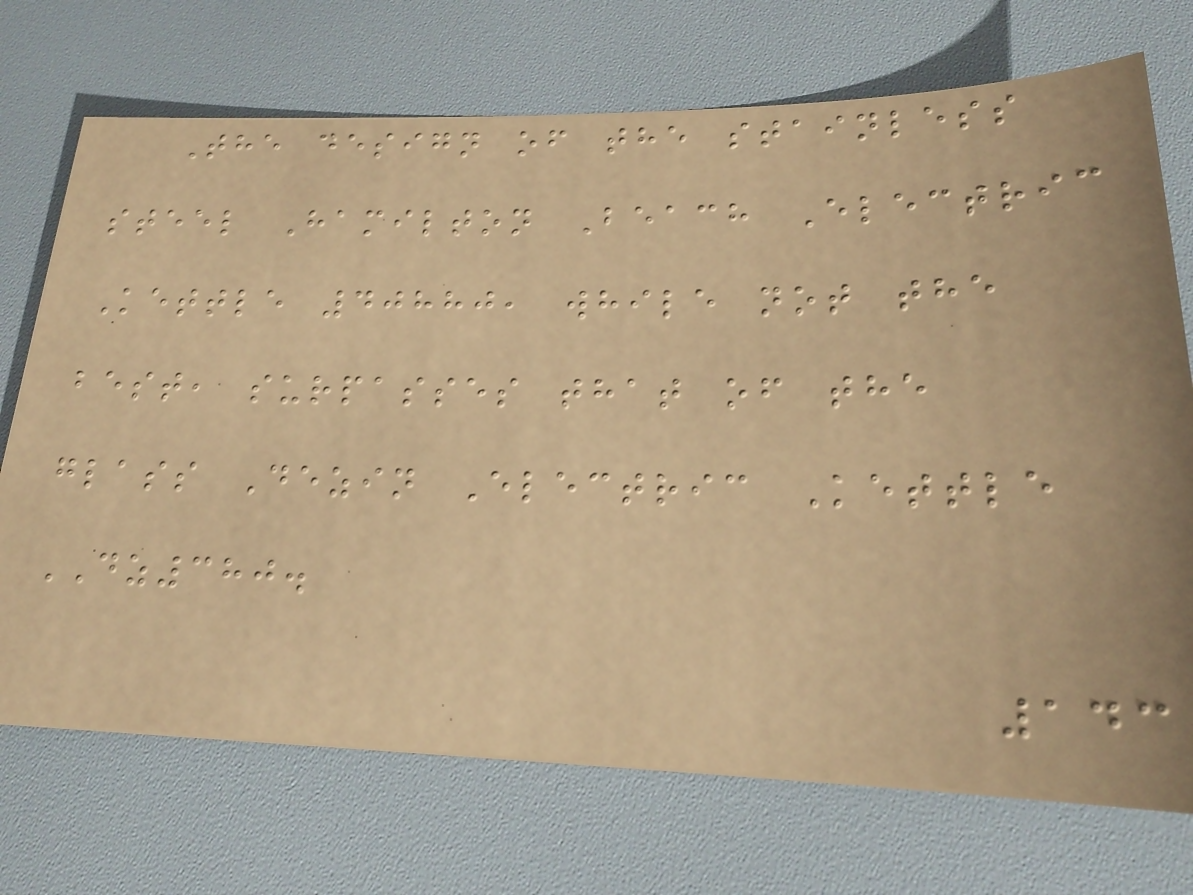The design of the stainless
steel Hamilton Beach Electric
Kettle 40880, while not the
best, surpasses that of the
glass Dezin Electric Kettle
DZ380.
143
